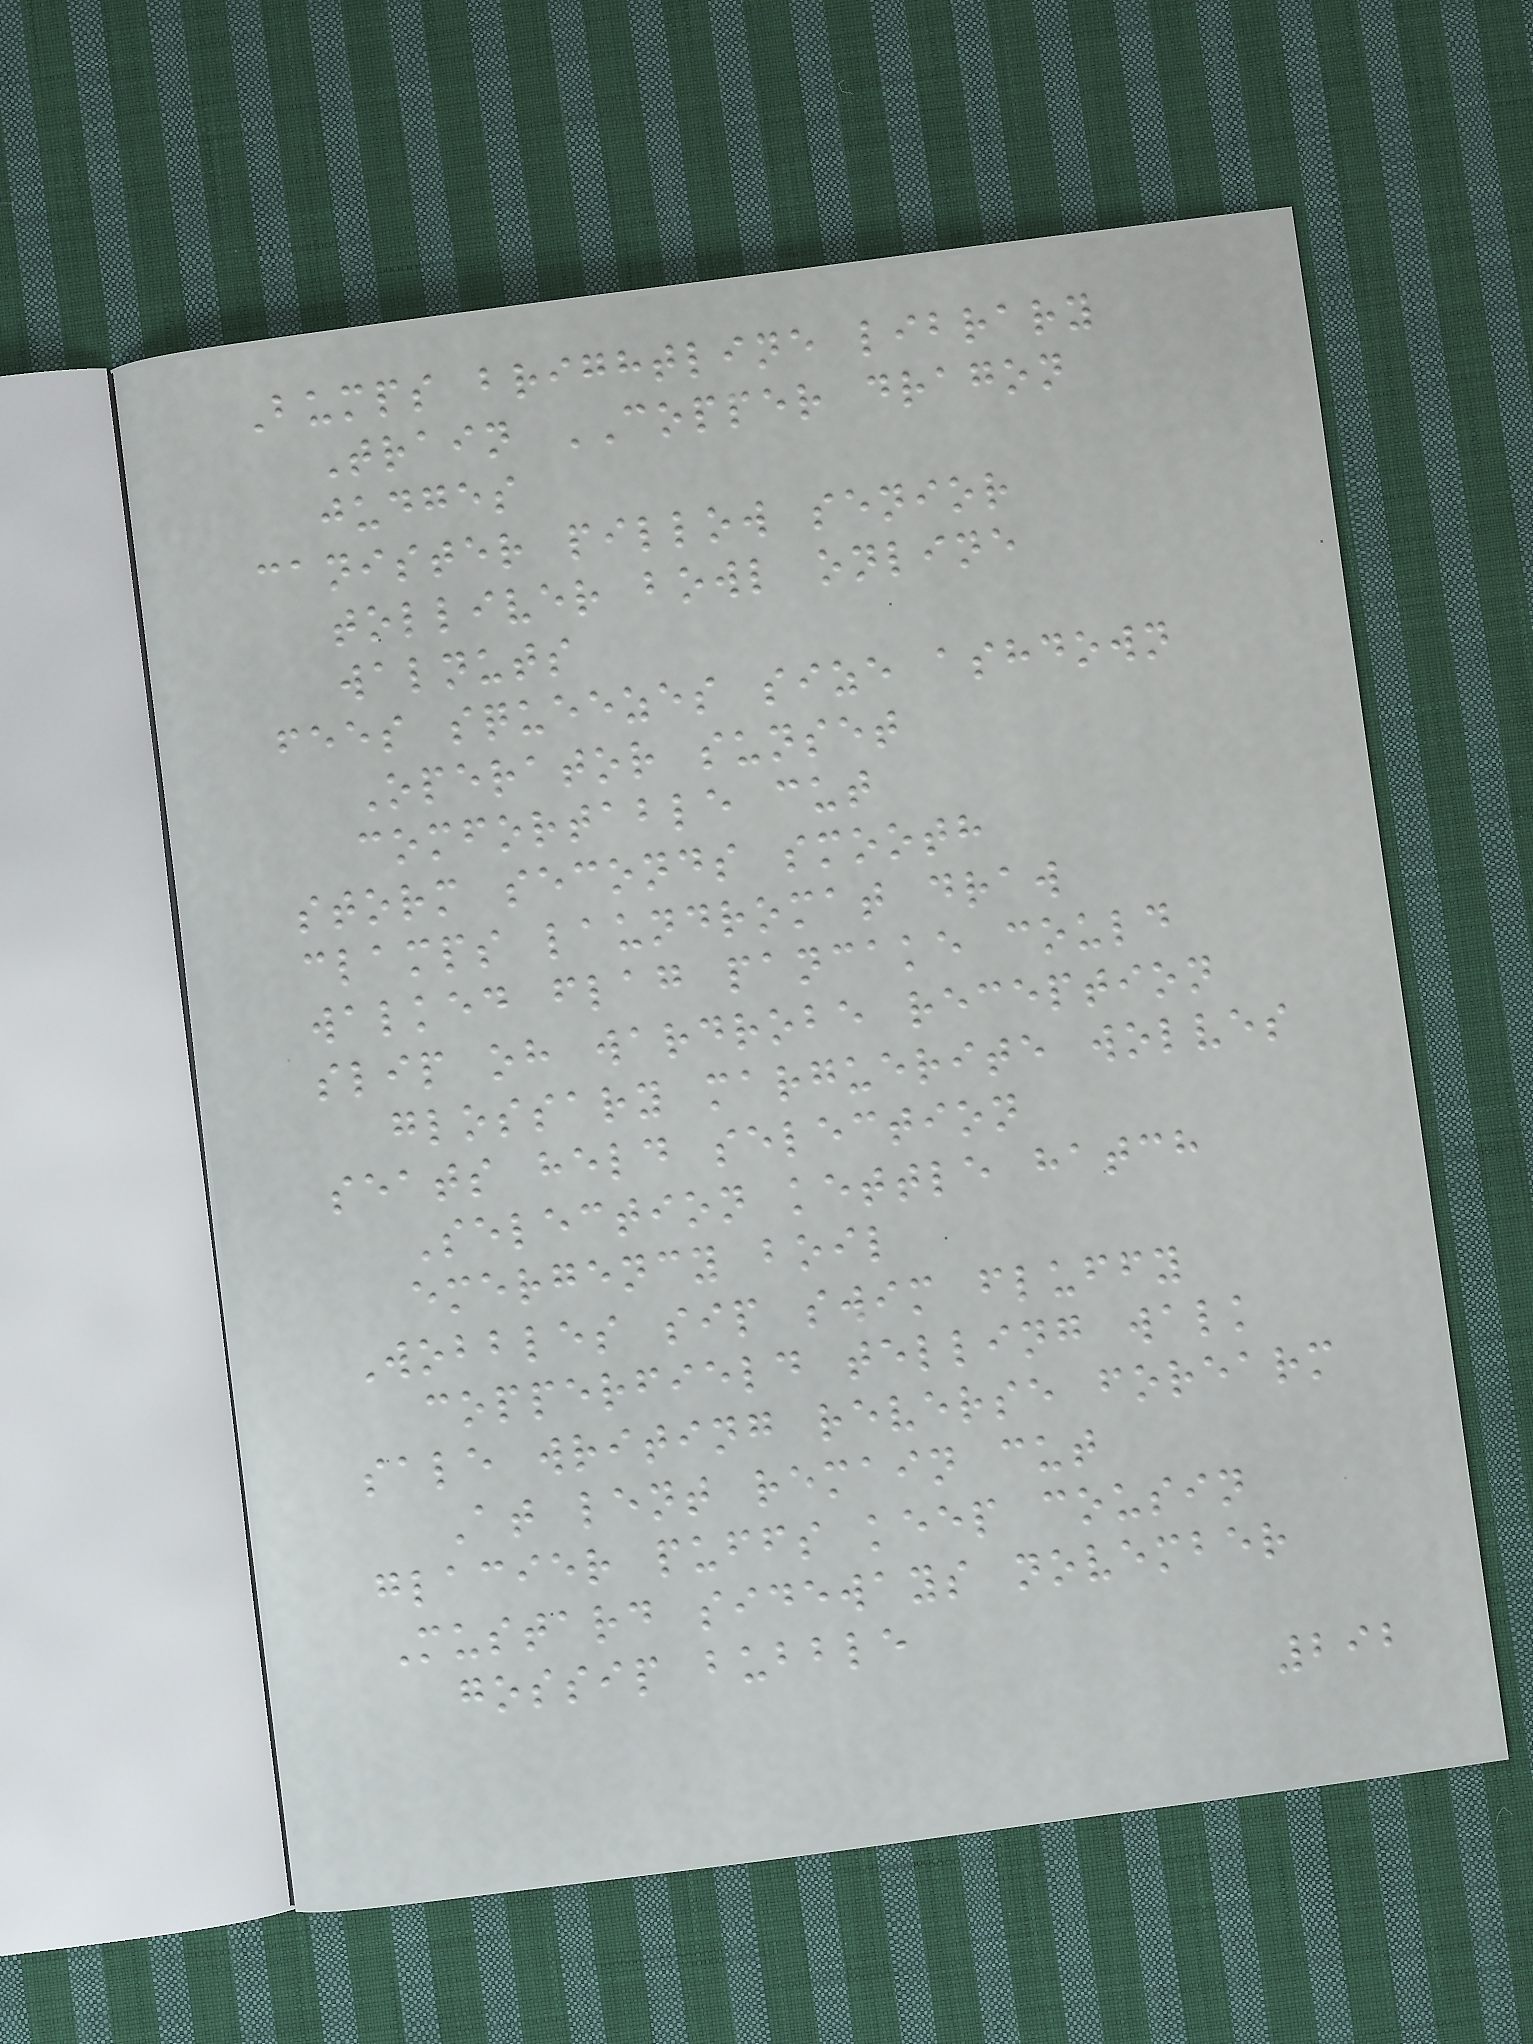Bumps brightline library
Train COPPER dragon
judges
canister pillow senior
tolliver bowl online
walnuts
fees squeezes size ashdown
Operator sunset
comfortable cut
storm seconds smooth
clamps laundromat draw
walked flag pancake could
slip oh wardrobe reception
glossary marguerite wolves
seats held selection
Selection kettle hatch
emergency boil
Wobbles sip swim fluffy
copperfield telling walk
sale writing reverse forearm
At lent remain cut
glacier puffs keep cousin
Mustard sideways november
gossip bubble
292
